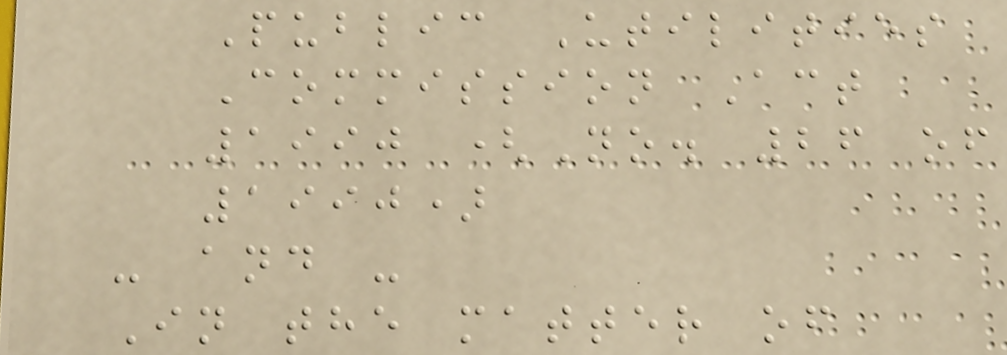Public Utilities
Commission Act
1990 (No. 26 of
1990)
- and -
In the matter of
